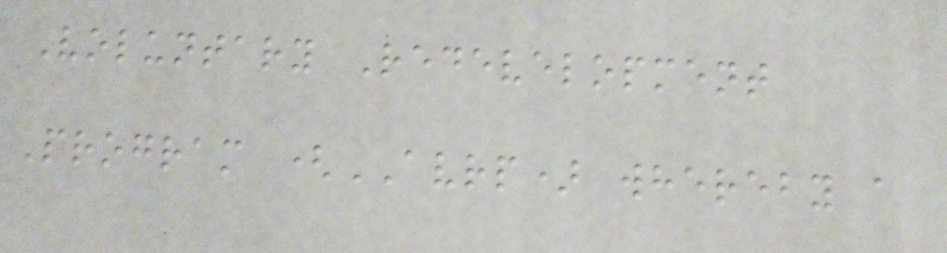Voluntary Redevelopment
Program (AVRP) whereby a
